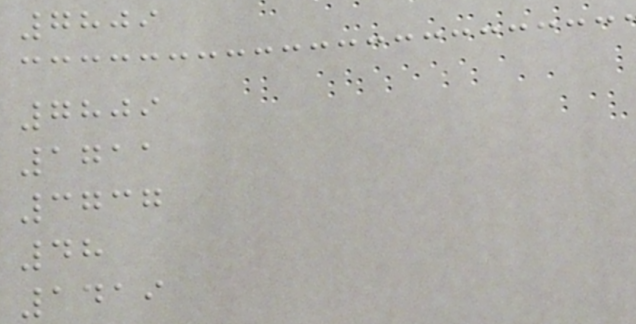7809
7809
1711
3737
48
1419
